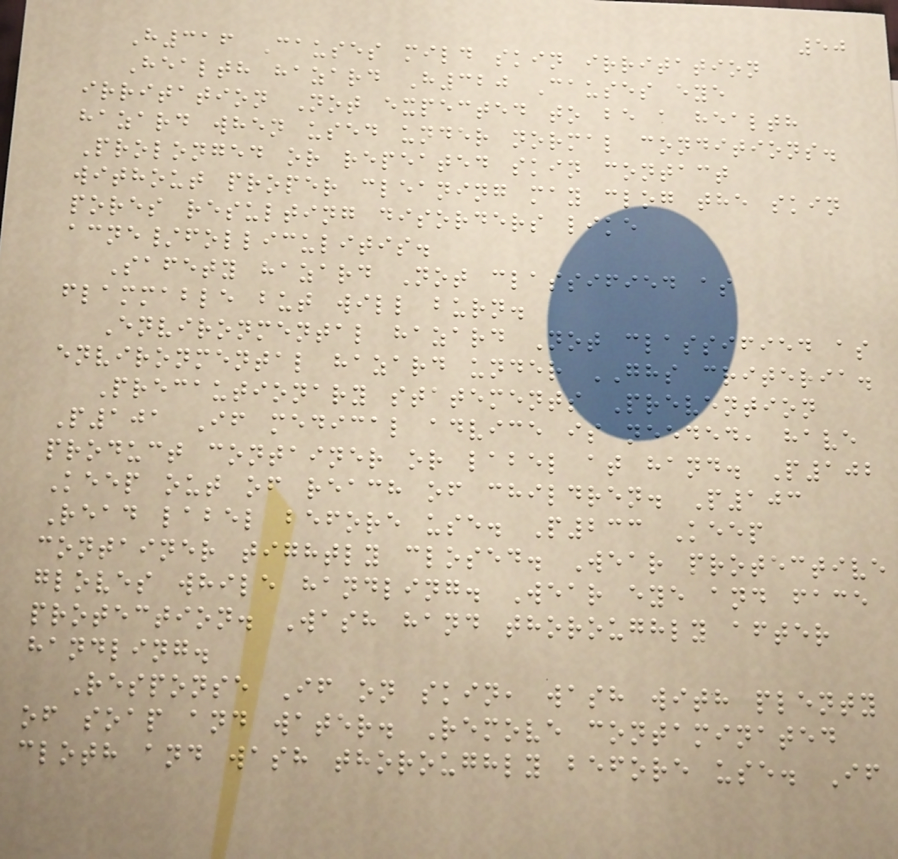50
H316 Causes mild skin irritation
Health hazard H320 Causes eye
irritation Not expected to be a health
hazard when used under normal conditions.
Prolonged or repeated skin contact
without proper cleaning may clog the skin
pores resulting disorders like
acne/folliculitis.
Safety hazard Not classified as
flammable but will burn.
Environmental hazard Not classified as
environmental hazard under GHS criteria.
Precautionary statements Prevention
P101 If medical advice is needed, have
product container or label at hand. P102
Keep out of reach of children. P103
Read label before use. P233 Keep
container tightly closed. Wear protective
gloves while handling. Wear eye and face
protection. Wash hand thoroughly after
handling.
Response If on skin, wash with plenty
of soap and water. Remove contaminated
cloth and wash thoroughly before use. If
